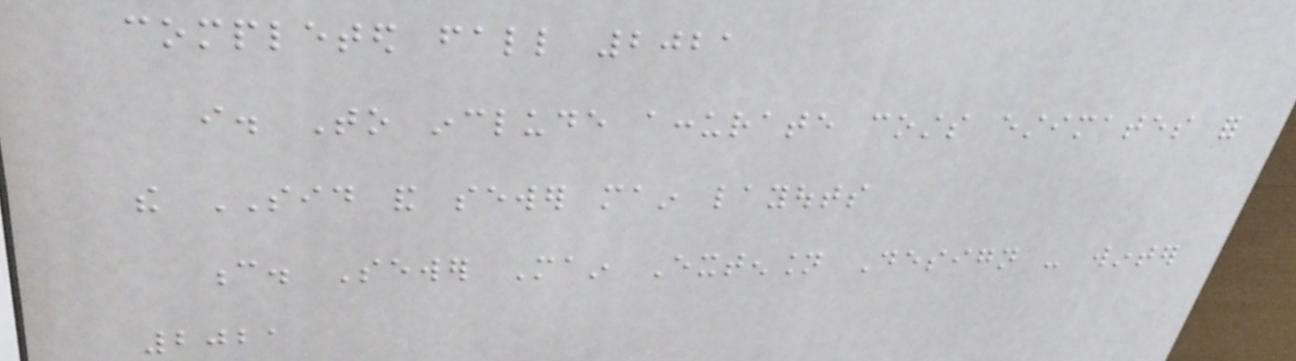completed fall 2021
i. To include accurate costs estimates for
the SID and sewer main layouts
c. Sewer Main Extension Design - winter
2021
